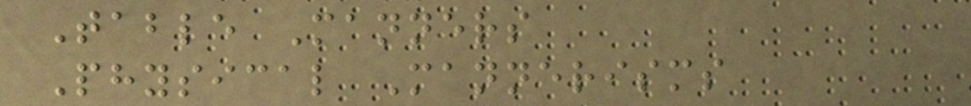Table Manners
Physical Mannerisms
